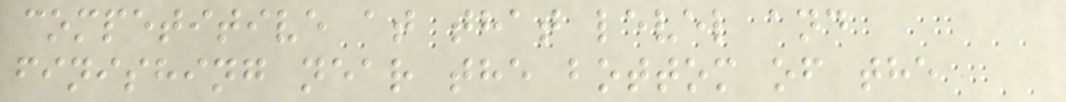competitive at that level and
finishing near the bottom of the
